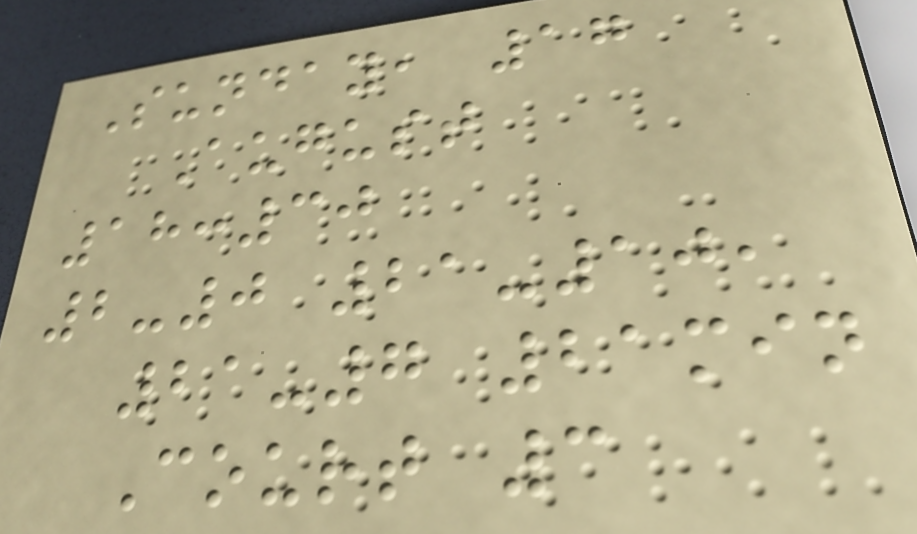Sunday, 17
August
18:30
2-0 21-10,
21-7 21min
Court 3
